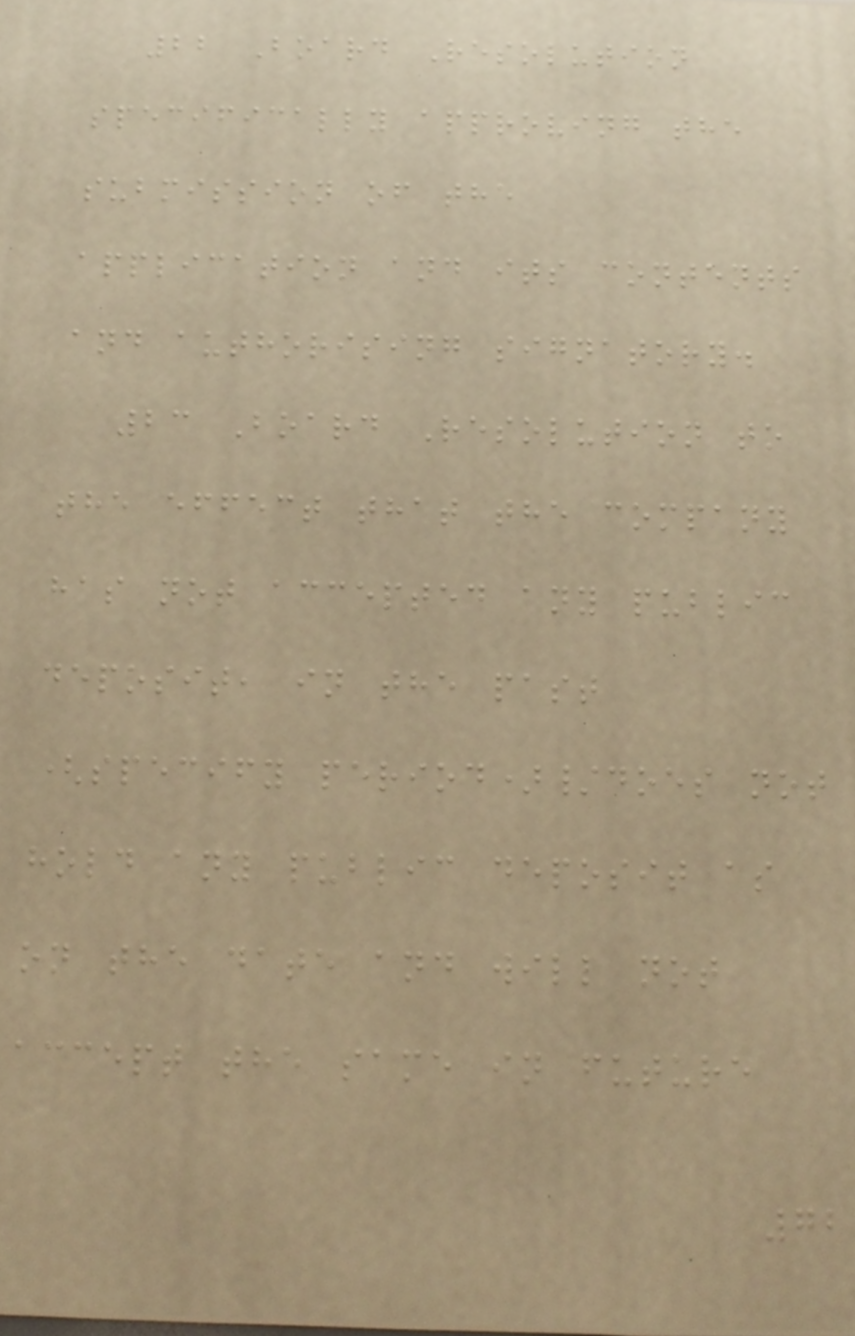22 Board Resolution
specifically approving the
submission of the
application and its contents
and authorising signatory.
23 Board Resolution to
the effect that the company
has not accepted any public
deposit, in the past
(specify period)/does not
hold any public deposit as
on the date and will not
accept the same in future
72
